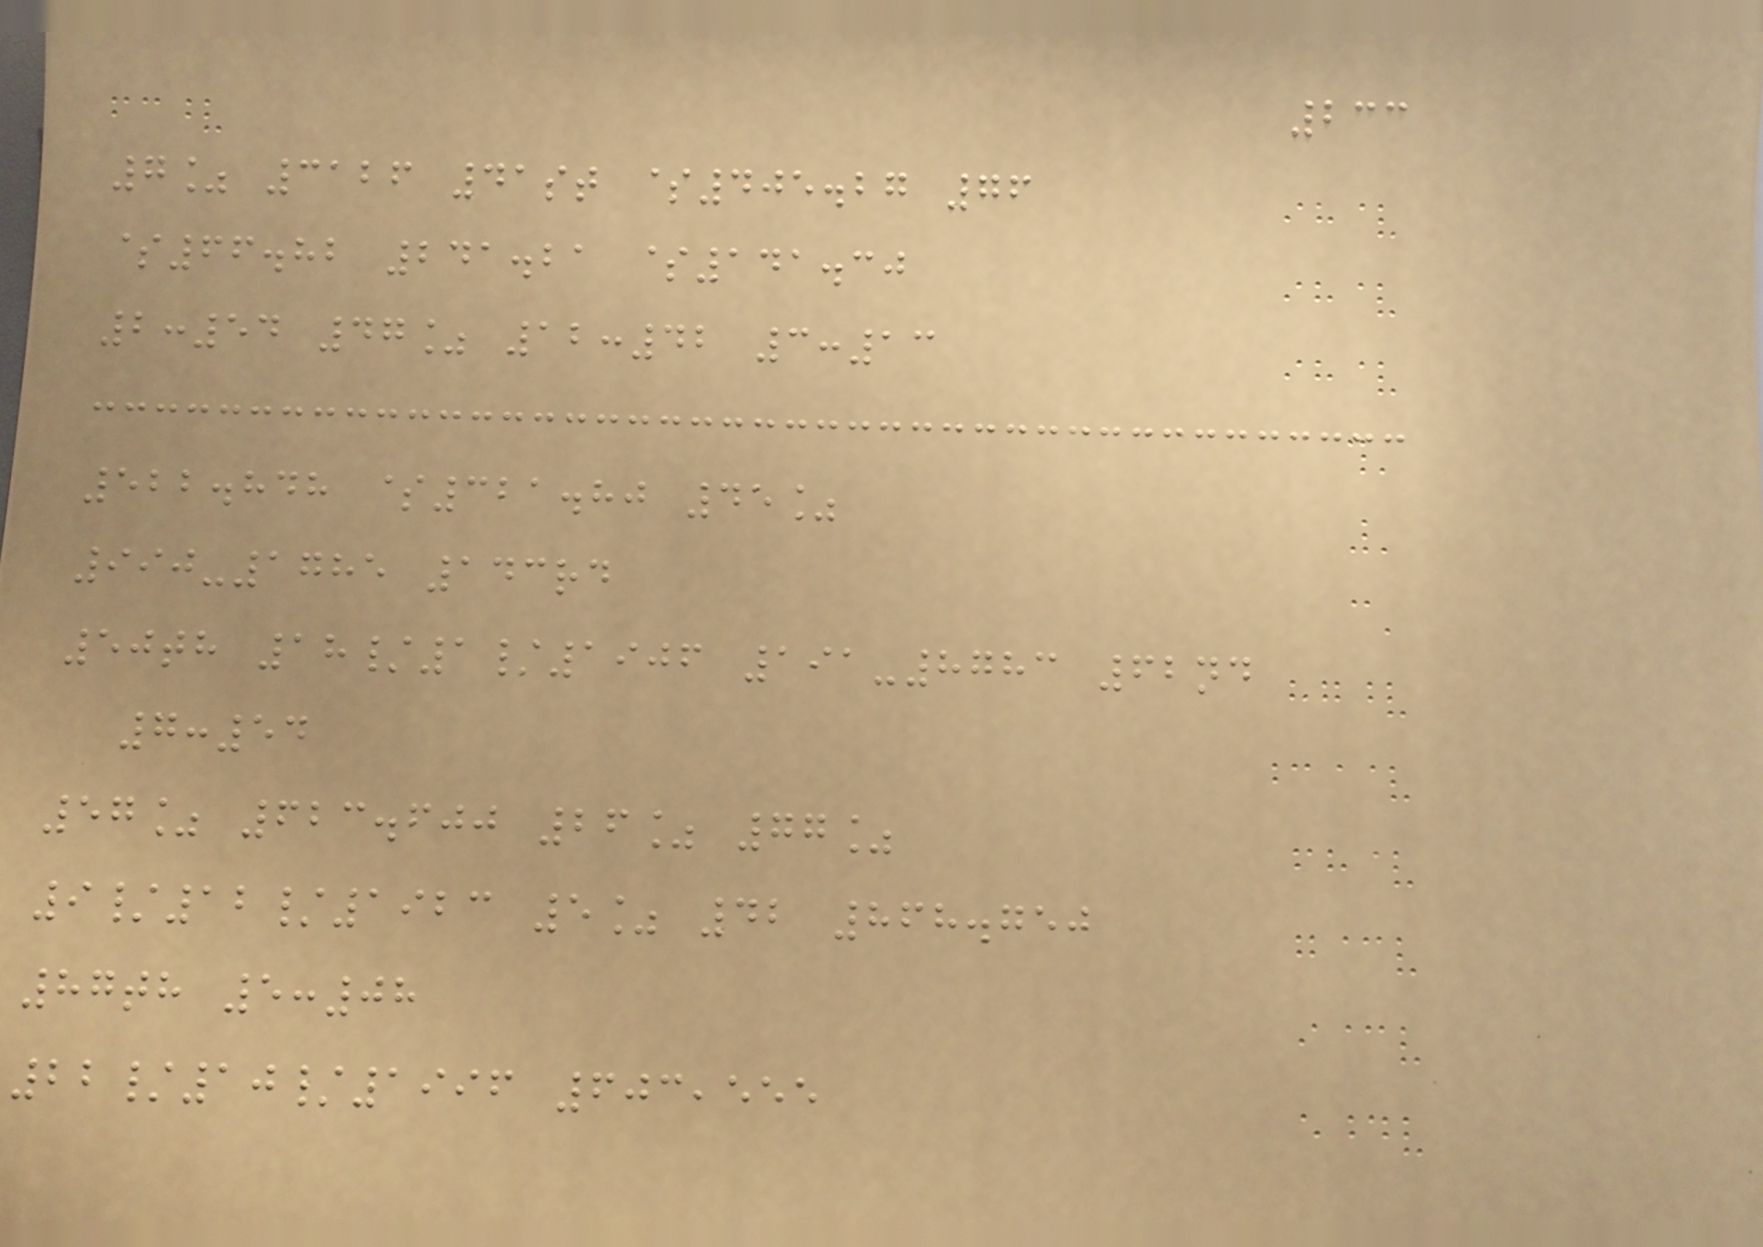233
7% 3126 41st $405.27 76
$66.82 241.21 $141.30
2:54 47% 12:42 3:13
522.848 $321.80 45%
990-1785 143rd
50th 18/1/1906 191-8783 62nd
7:54
57% 623.600 26% 77%
9/12/1923 5% 42 868.750
87th 5:08
22/10/1996 603,555
